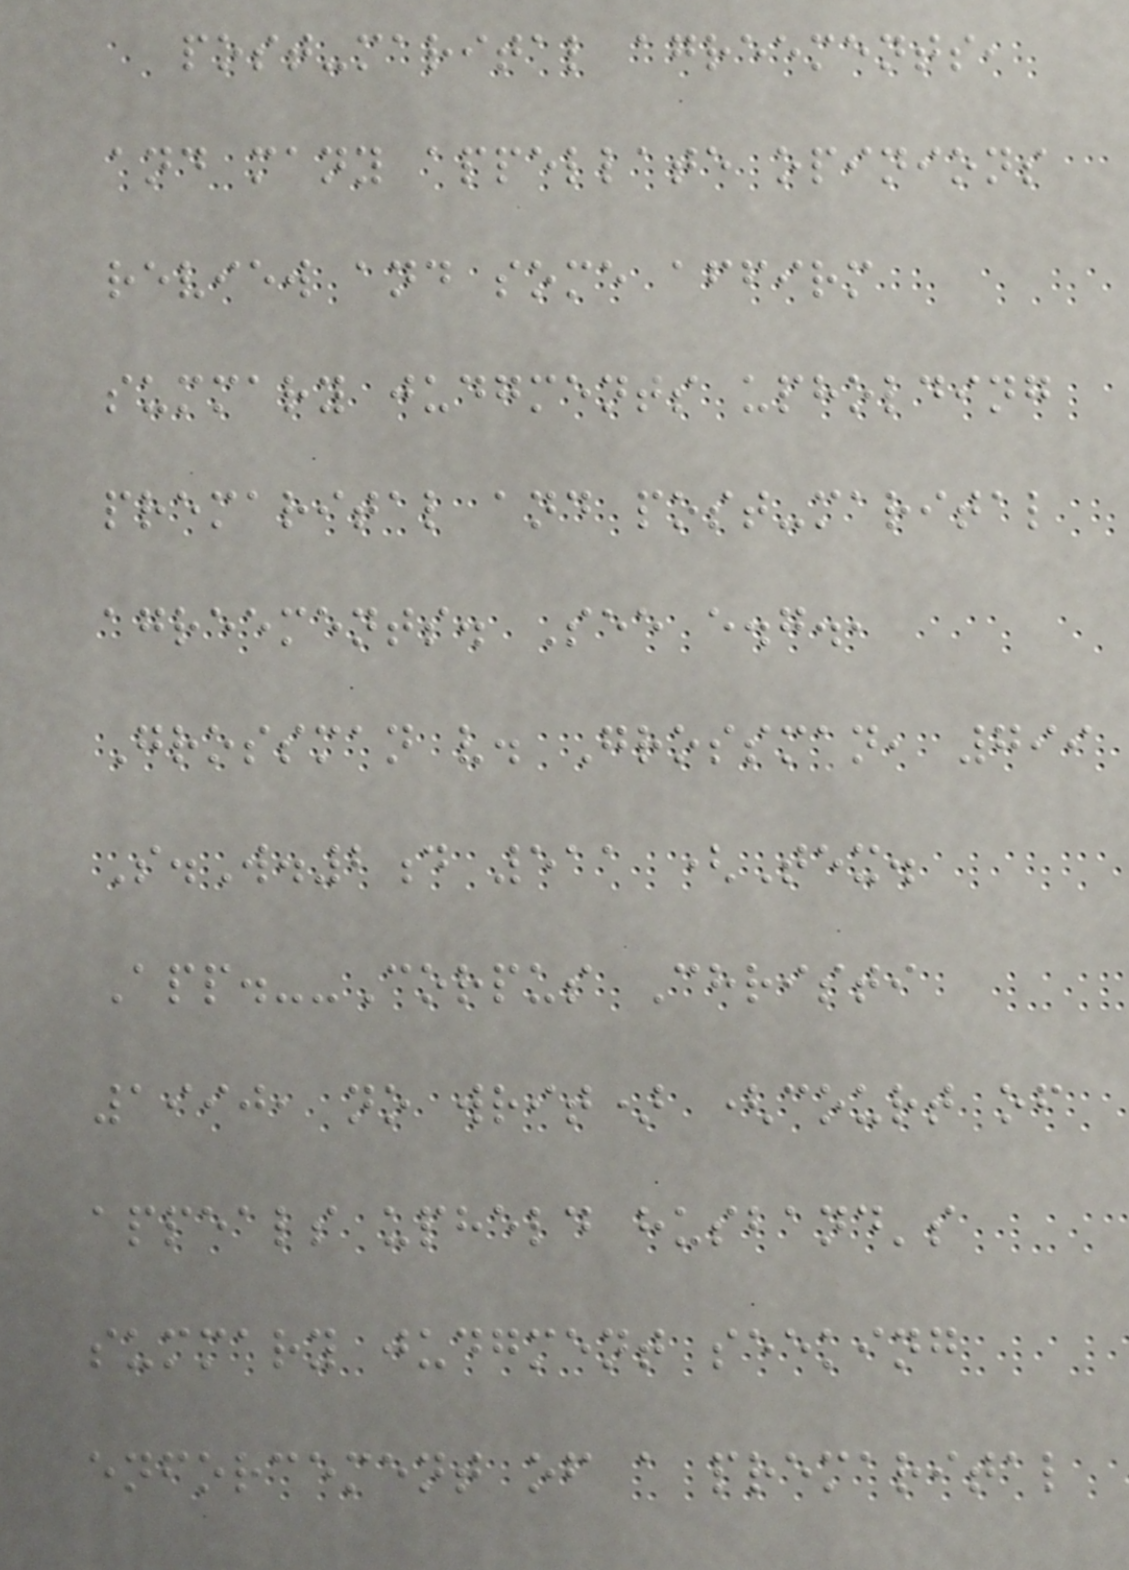post-marital agreements,
and many appellate opinions
review and some affirm
summary judgments upholding
premarital and post-marital
agreements. See e.g.,
Grossman v. Grossman, 799
S.W.2d 511 (Tex.
App.--Corpus Christi
1990, no writ) (court of
appeals upheld husband's
summary judgment seeking
enforcement of a premarital
